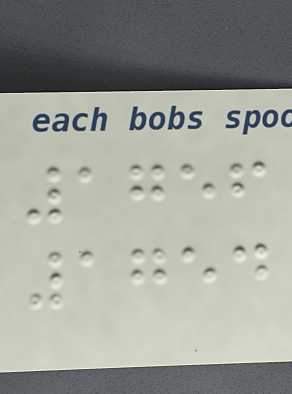1756
1754
